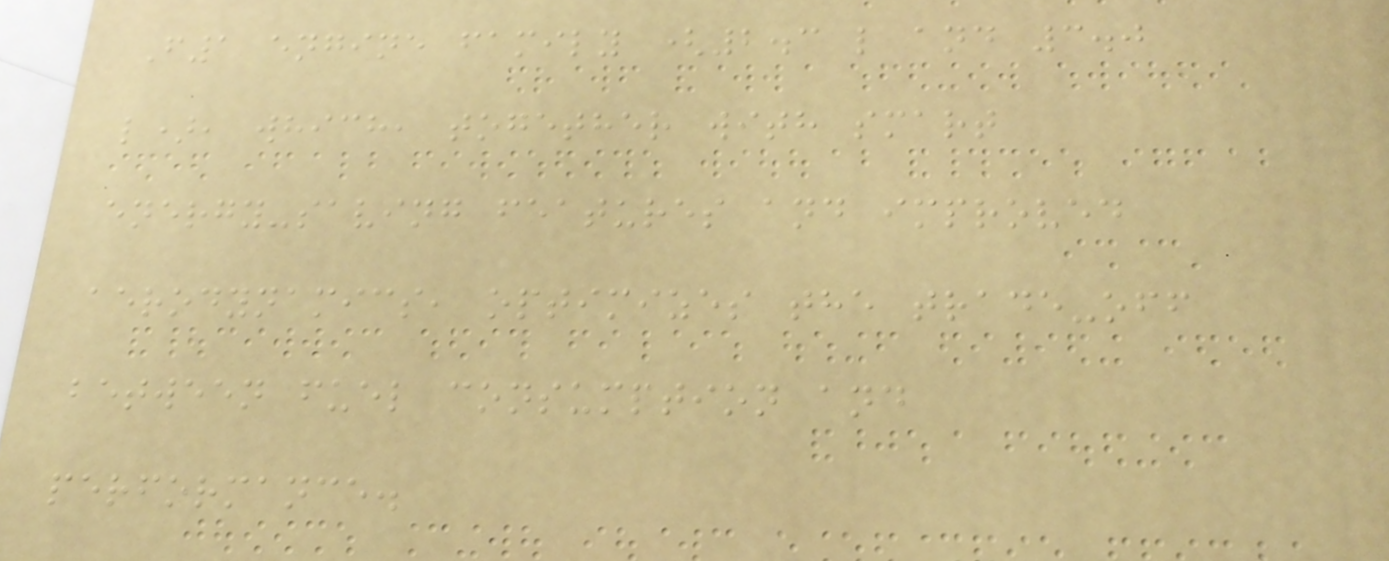F1 engine family (2.3 l and 3.0
l), which, together with smart
energy-saving features and improved
aerodynamics, optimizes the trade-off
between fuel consumption and
performance.
